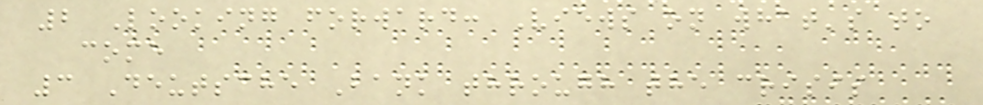2 Looking forward: Views on what's to
come
3 Deutsche Bank through the crisis
